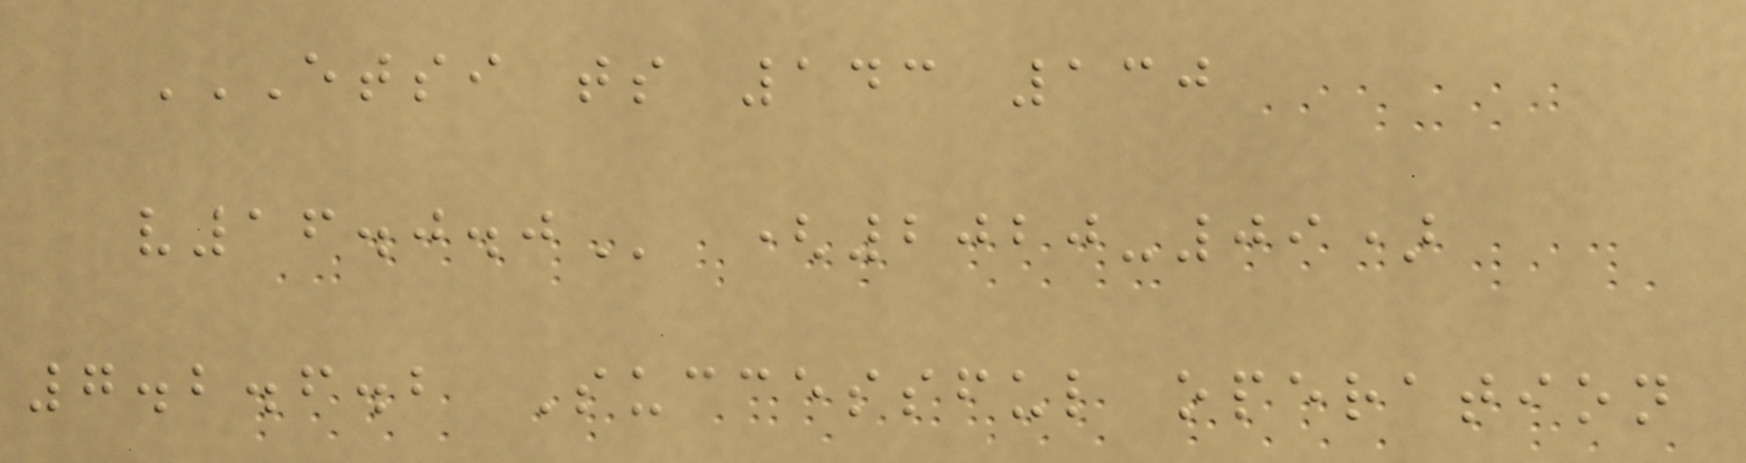ETSI TS 143 130
V16.0.0 (2020-09)
7.2.6.2 Successful operation
